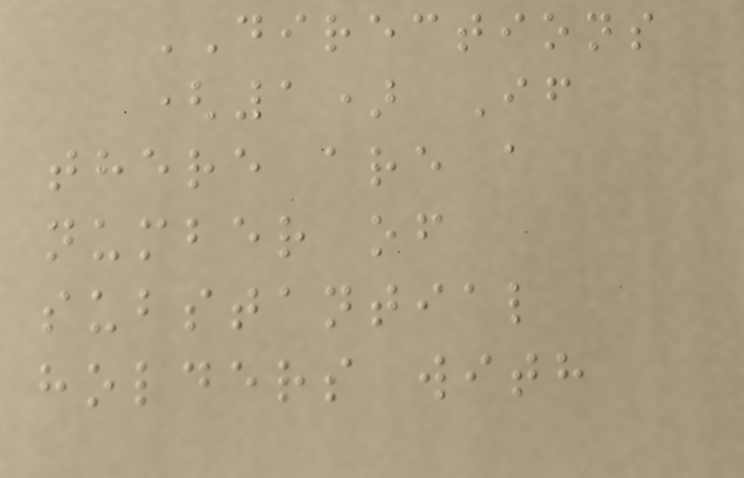DIRECTIONS
(1) If
there are a
number of
substantial
holders with
